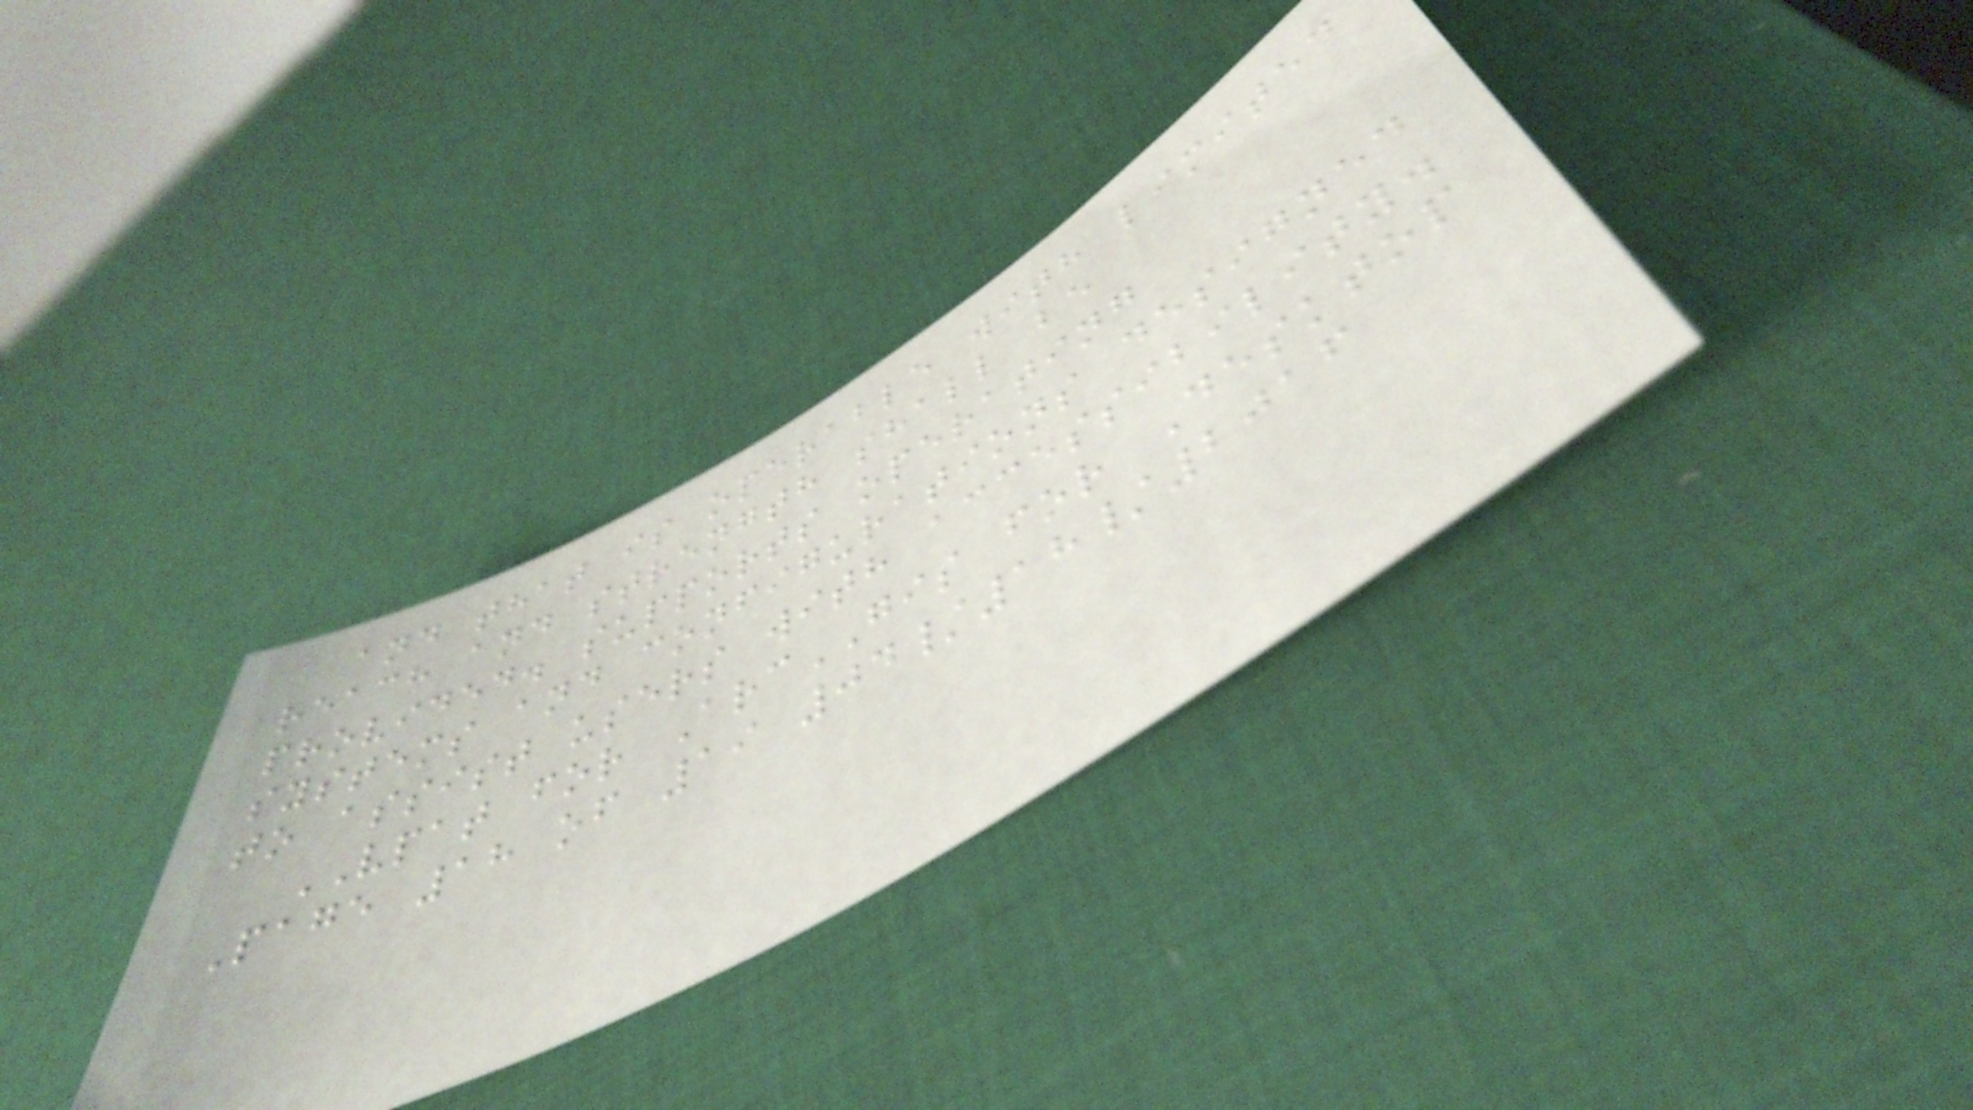and that is operable with limited
reach and strength shall be
provided. supports operating
systems and configurations designed
to assist users with accessibility.
VPAT for ArcGIS for Desktop
Page 18 of 19 04/18/2016
